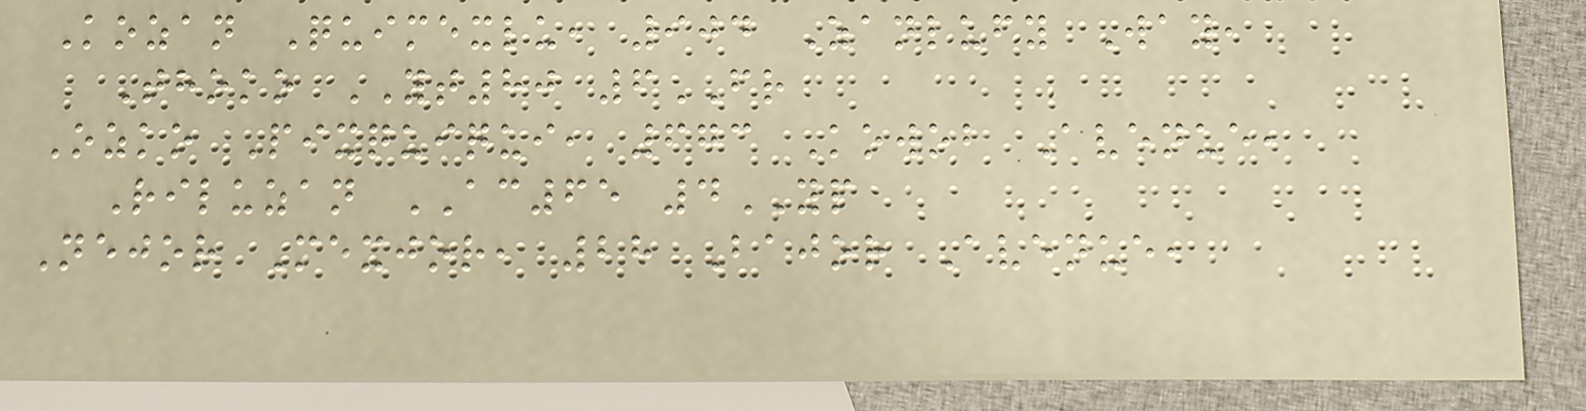Kozan Quimexlu, 904 Zanlufy Way,
Thoko YT80 6FR
Ozko Pixquiqui, 673 Kowob Avenue,
Riluzan AC65 4YP
Nejor Mexjor, 28 Bajor Avenue,
